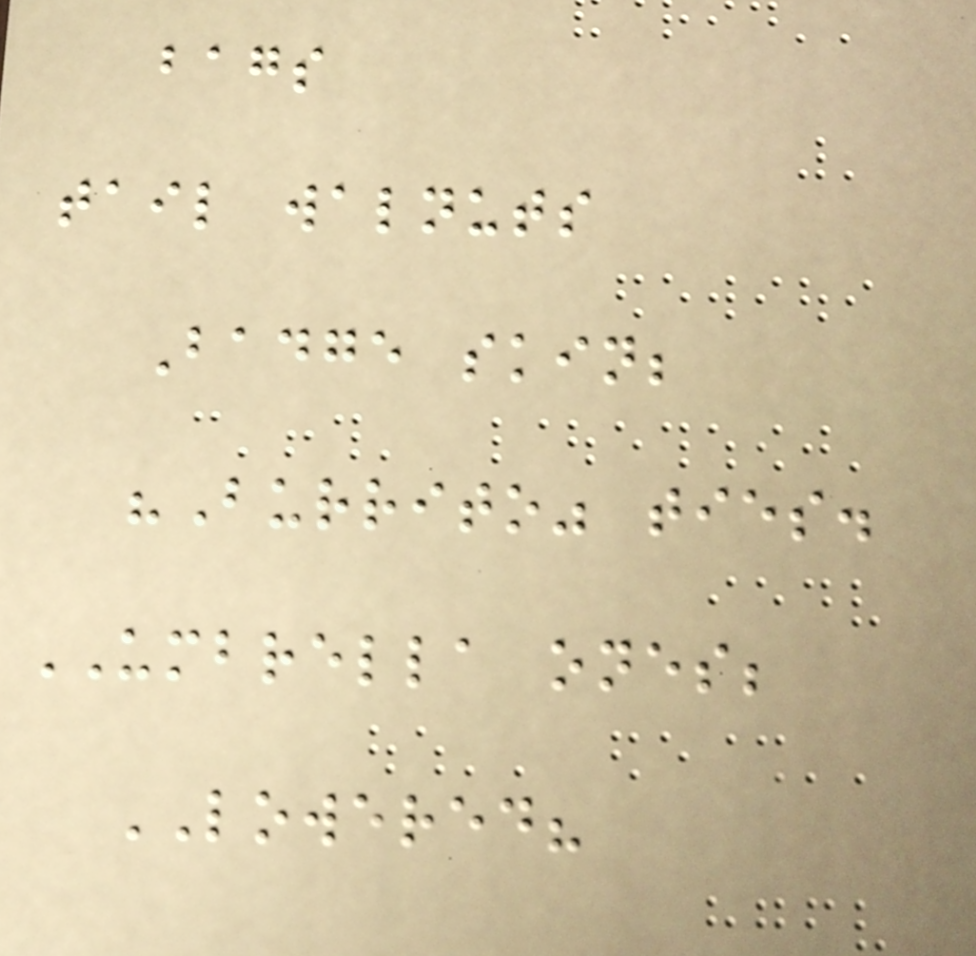bags
tail walnuts
Badge skin;
"Burrito" ties.
UMBRELLA ones;
LOWERED?
